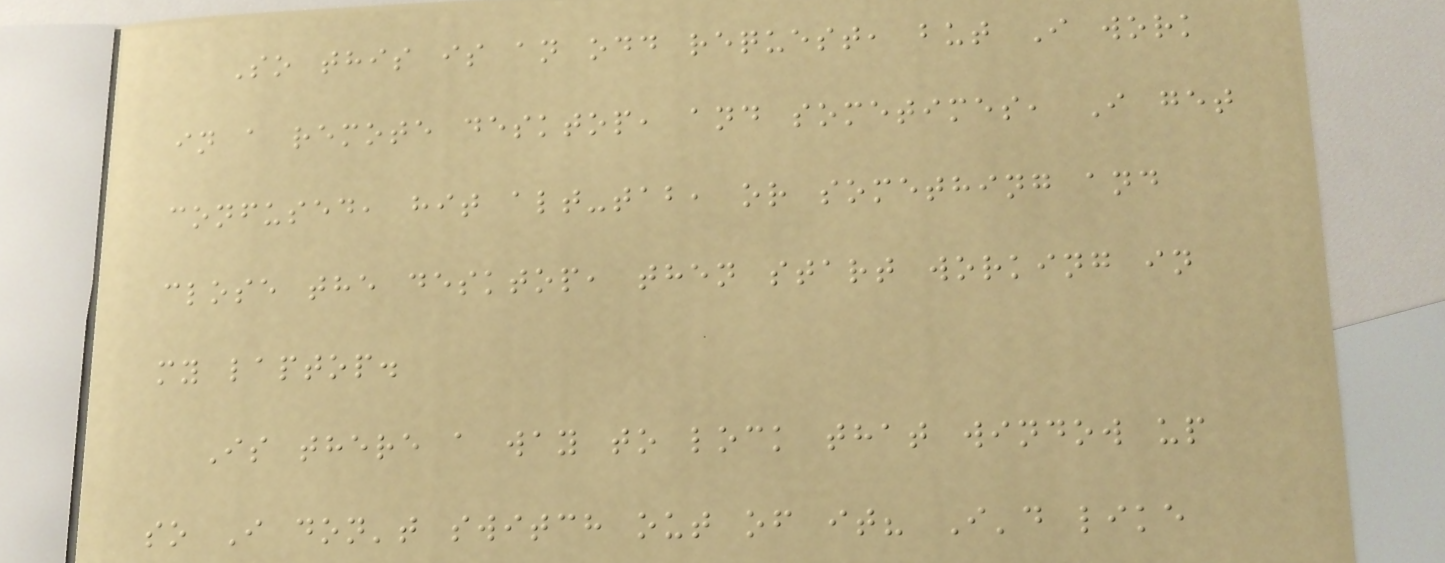So this is an odd request, but I work
in a remote desktop, and sometimes, I get
confused, hit alt-tab, or something and
close the desktop, then start working in
my laptop.
Is there a way to lock that window up
so I don't switch out of it? I'd like
